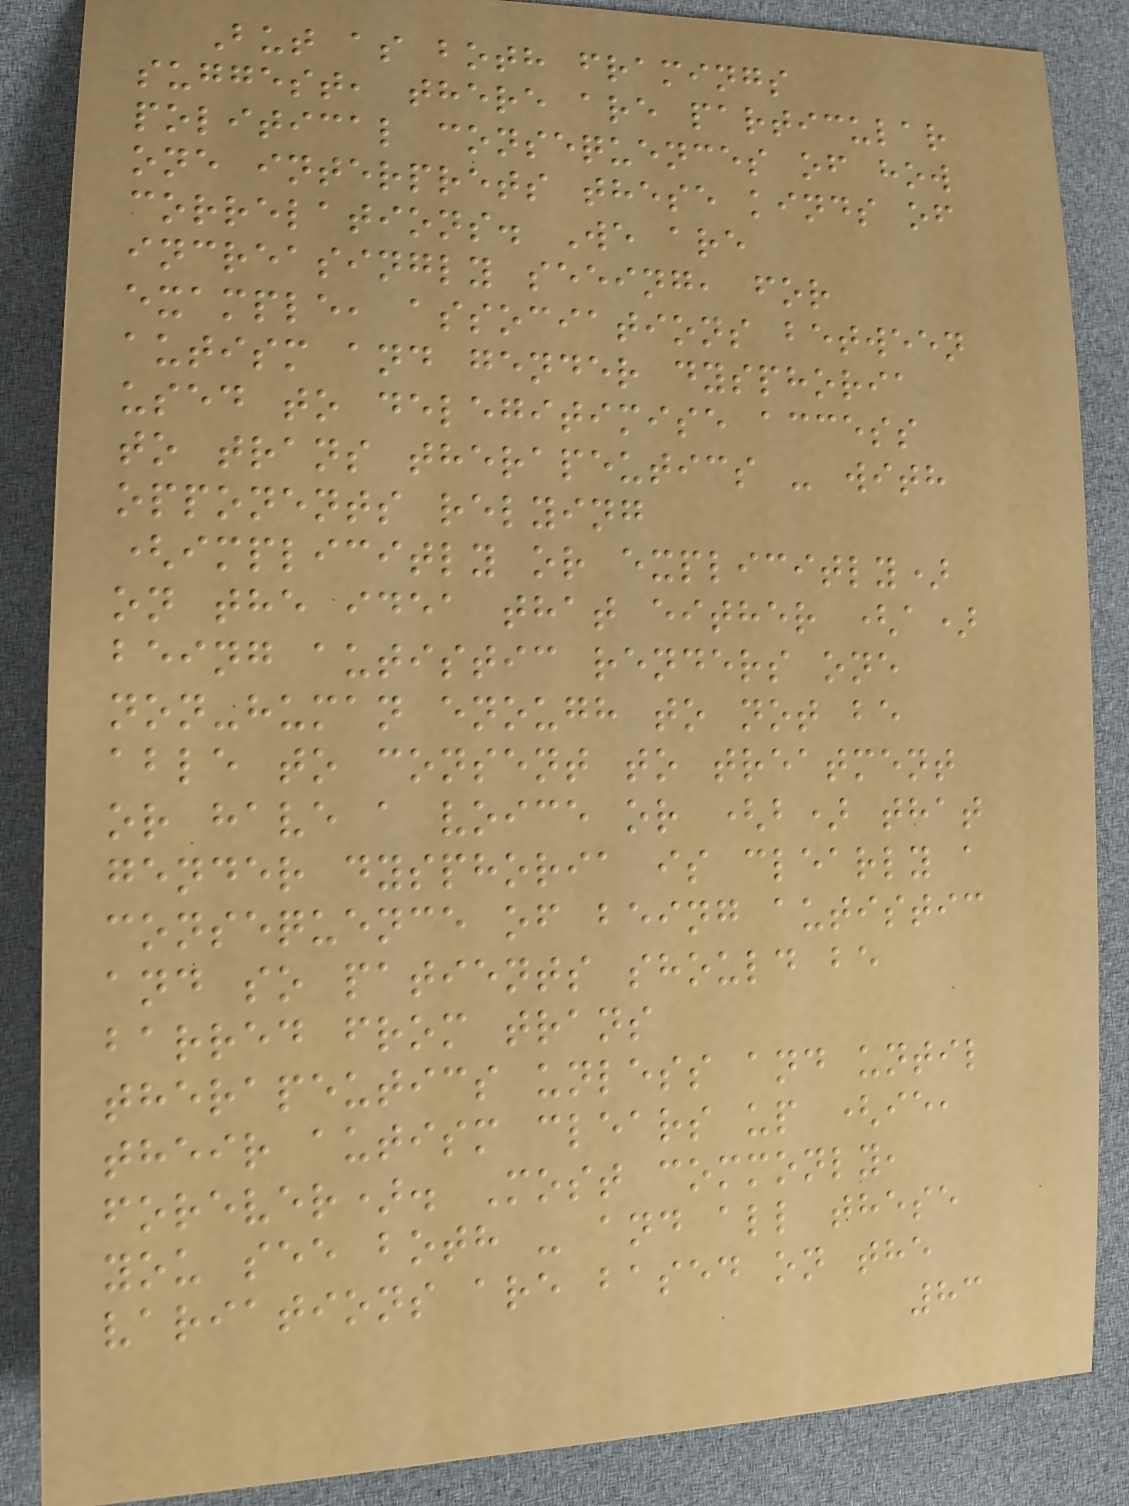But as both framings
suggest, there are particular
political consequences of how
one interprets these kinds of
correlations. We are
increasingly seeing, for
example, associations between
autism and gender dysphoria
used to delegitimise access
to trans therapeutics - with
opponents relying
(implicitly or explicitly)
on the idea that either (a)
being autistic renders one
non-human enough to not be
able to consent to treatment
or have a voice or (b) that
gender dysphoria is clearly a
consequence of being autistic
and so patients should be
barred from trans
therapeutics unless and until
their autism clears up (ie,
forever). Most commonly,
you see both - and all these
variations are based on the
83
